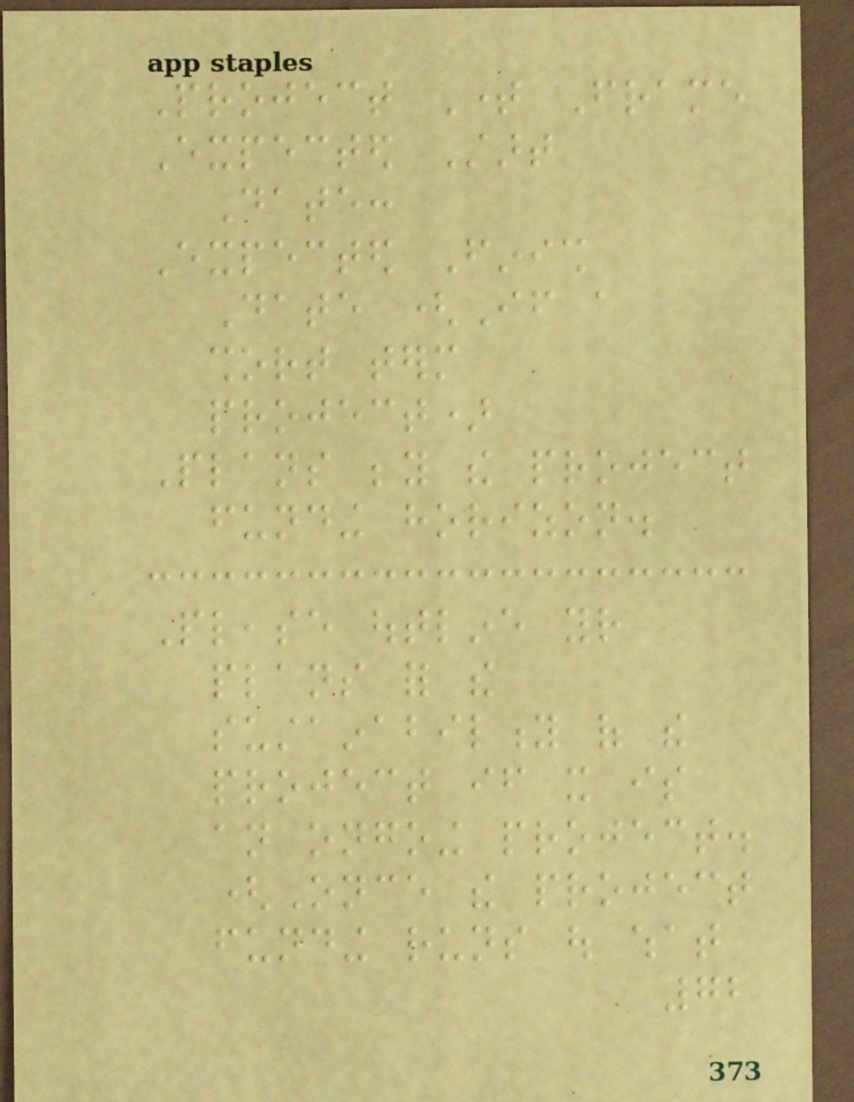Project Time Frame
Expected Start
Date:
Expected Finish
Date (If a
short term
project)
Plans beyond the project
funding horizon.
Please outline your
plans for the
sustainability of the
project if it is
an ongoing project.
(Once the project
funding runs out what
72
